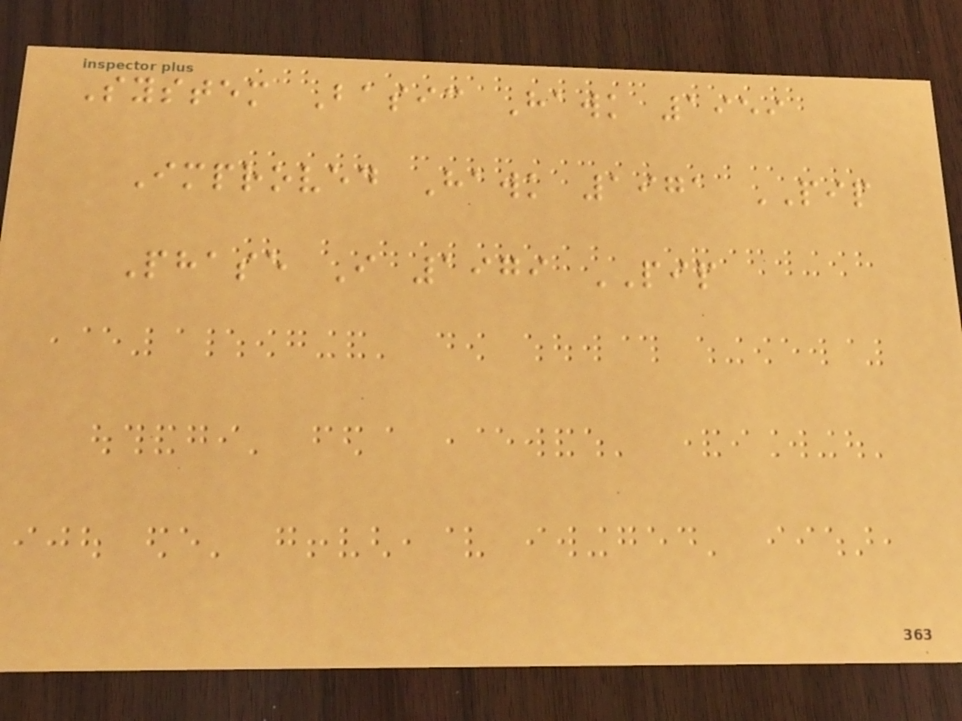System Basic Hawk 1959
Improved Hawk 1971 PIP
Phase I 1979 PIP
